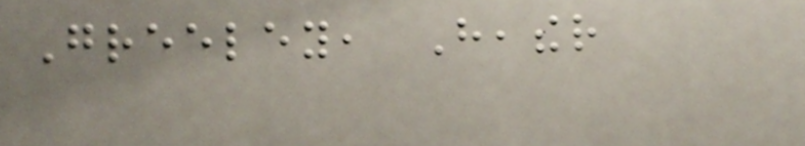Greeley, Heather
